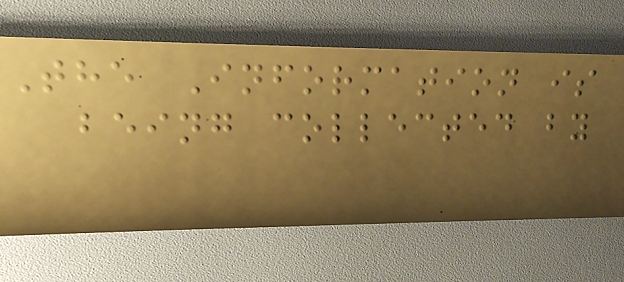The Information is
being collected by
